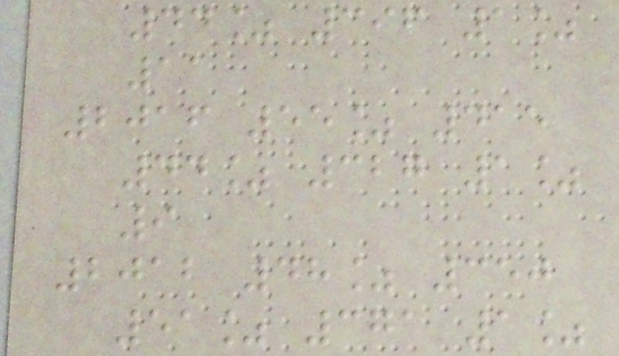44% 396 1%
11
2016 55% 415
44% 327 1%
9
2012 48% 350
51% 371 1%
